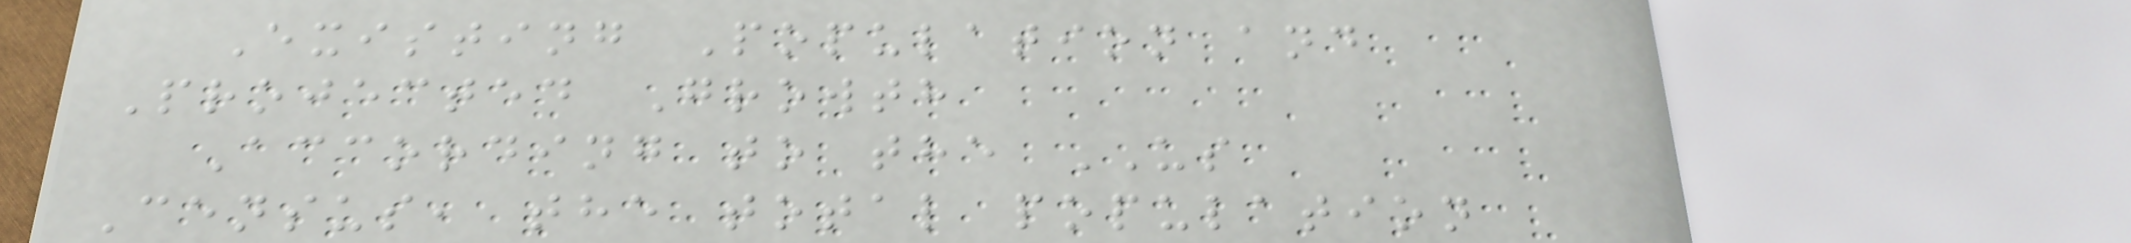Existing Population and
Projected Growth
According to the US
Census, the total population
